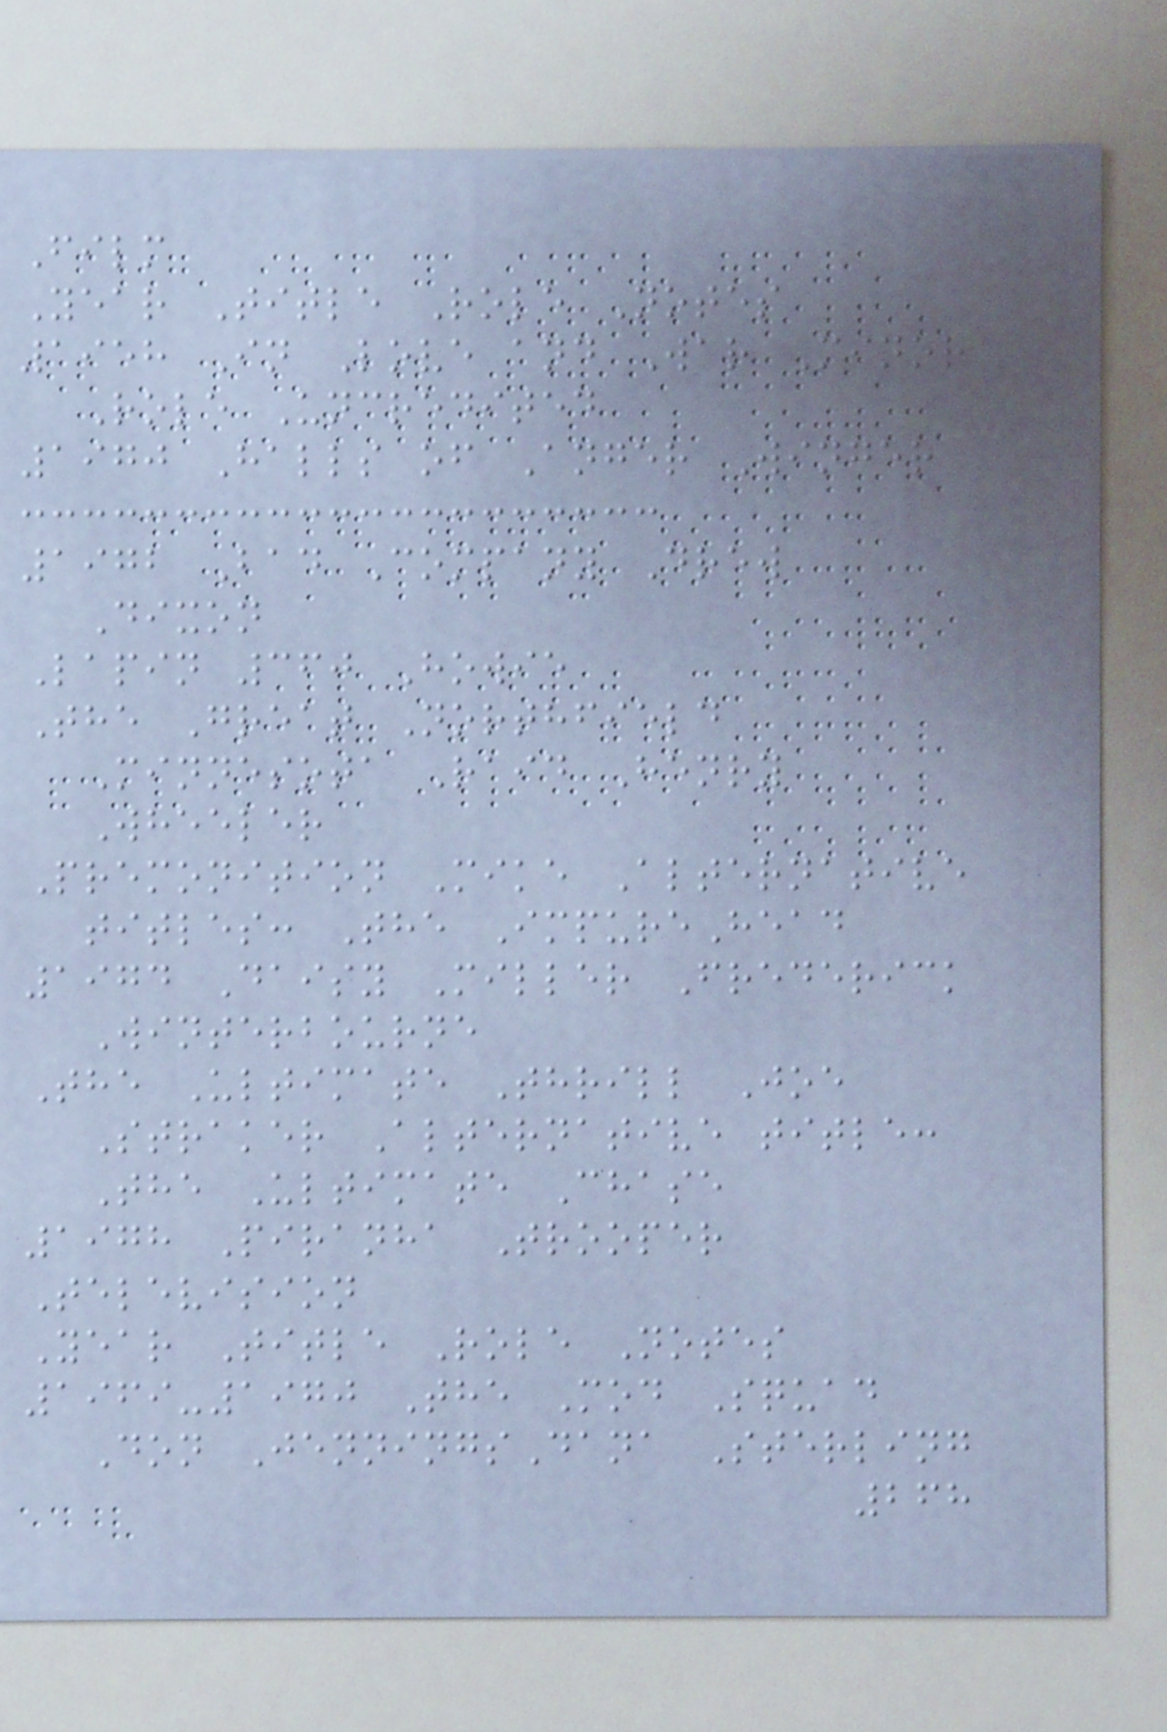Film
Year Title Role Notes
1958 In Love and War Minor
Role Uncredited
1970 Halls of Anger Winger
1972 Bad Company Drew
Dixon
Lapin 360 Howie
The Great Northfield
Minnesota Raid Henry
Wheeler
Premonition Mike Alternative
titles: The ImpureHead
1974 Daisy Miller Frederick
Winterbourne
The Ultimate Thrill Joe
Straker Alternative title:
The Ultimate Chase
1978 Piranha Trooper
Television
Year Title Role Notes
1969-1970 The Mod Squad
Don JenningsDana Sterling
268
